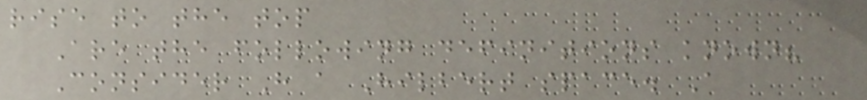rise to the top
Are the following definitions known?
Consider H a Hilbert space. A
